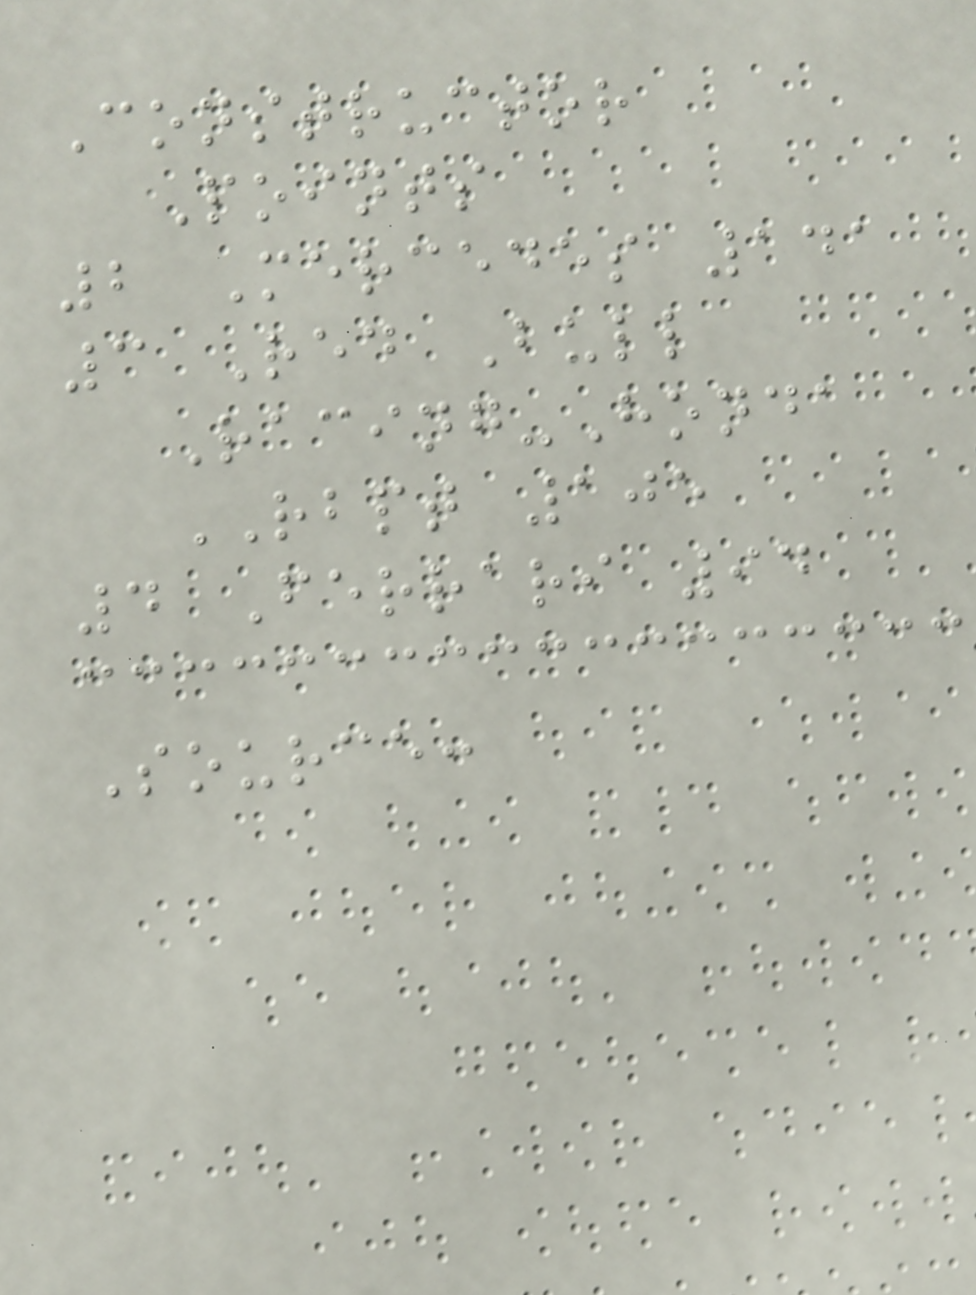Constructor
Points
2 Mercedes 141
3 Red Bull
Racing-Honda
RBPT 105
4 Ferrari 94
Source:
